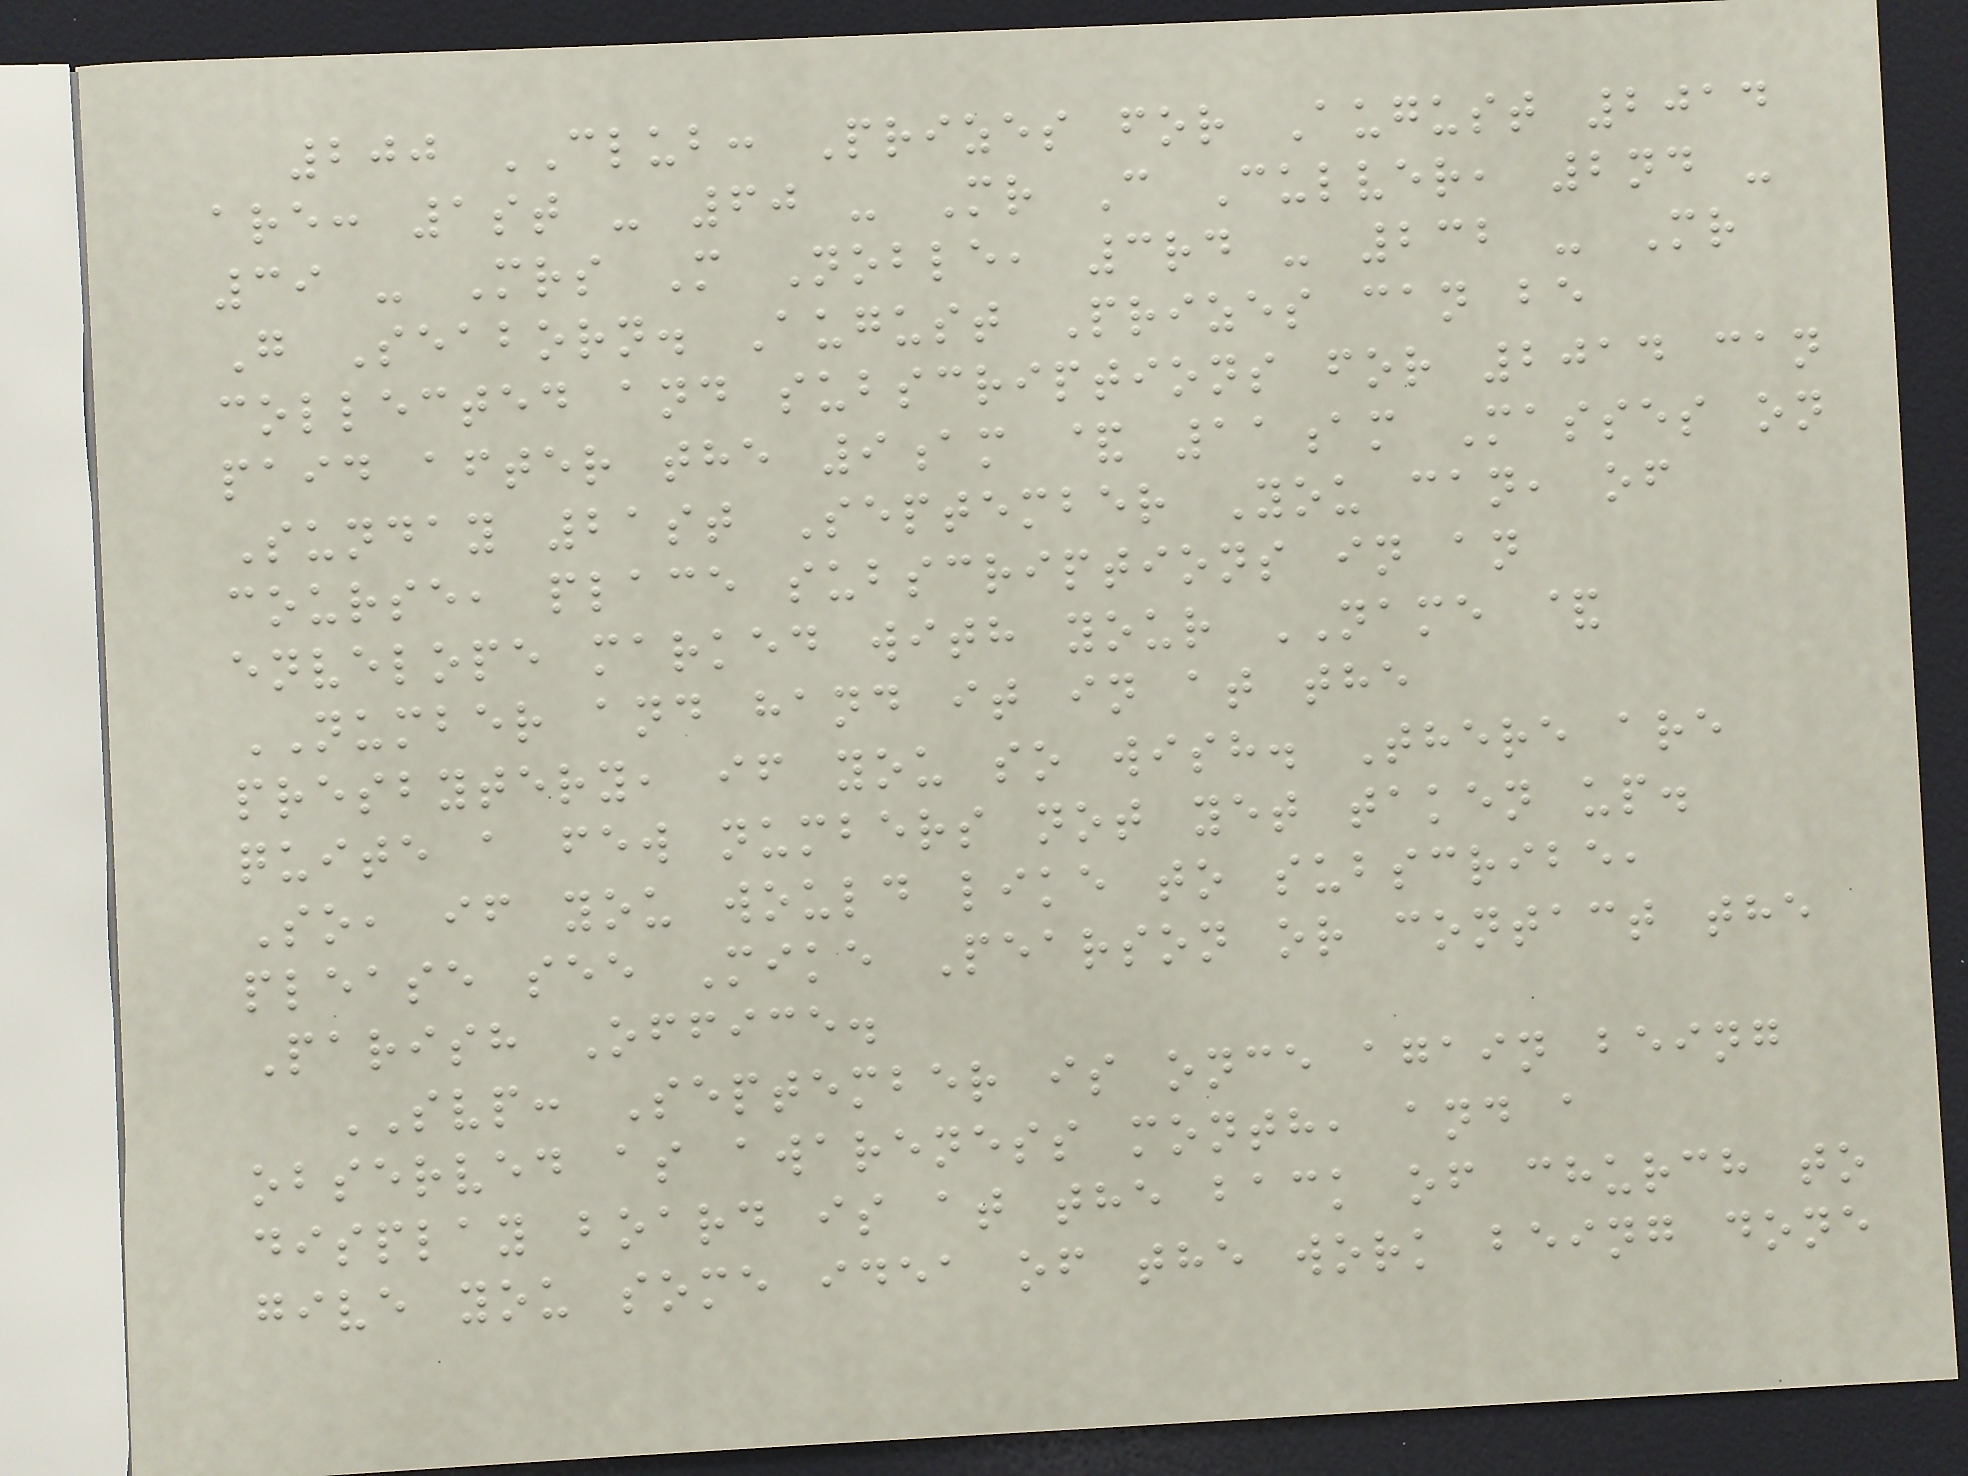200 CLUB: Prizes for August 2014
are: 1st - 60 - Mr C Culver, 2nd -
39 - Mrs M Noble, 3rd - 232 - Mr
G Seaborn. August Prizes can be
collected and subscriptions for 2014 can
paid after the 9am & 11am Masses on
Sunday 21st September You can, of
course, place subscriptions in an
envelope marked with your NAME &
NUMBER and hand it in at the
presbytery, if you so wish. There are
quite a few numbers not yet taken up.
So, if you would like to subscribe,
please see Mike Pearson or contact the
Parish Office.
SVP: September is once again being
observed as awareness month, and a
display board is at the back of church to
give you some idea of the work being done
